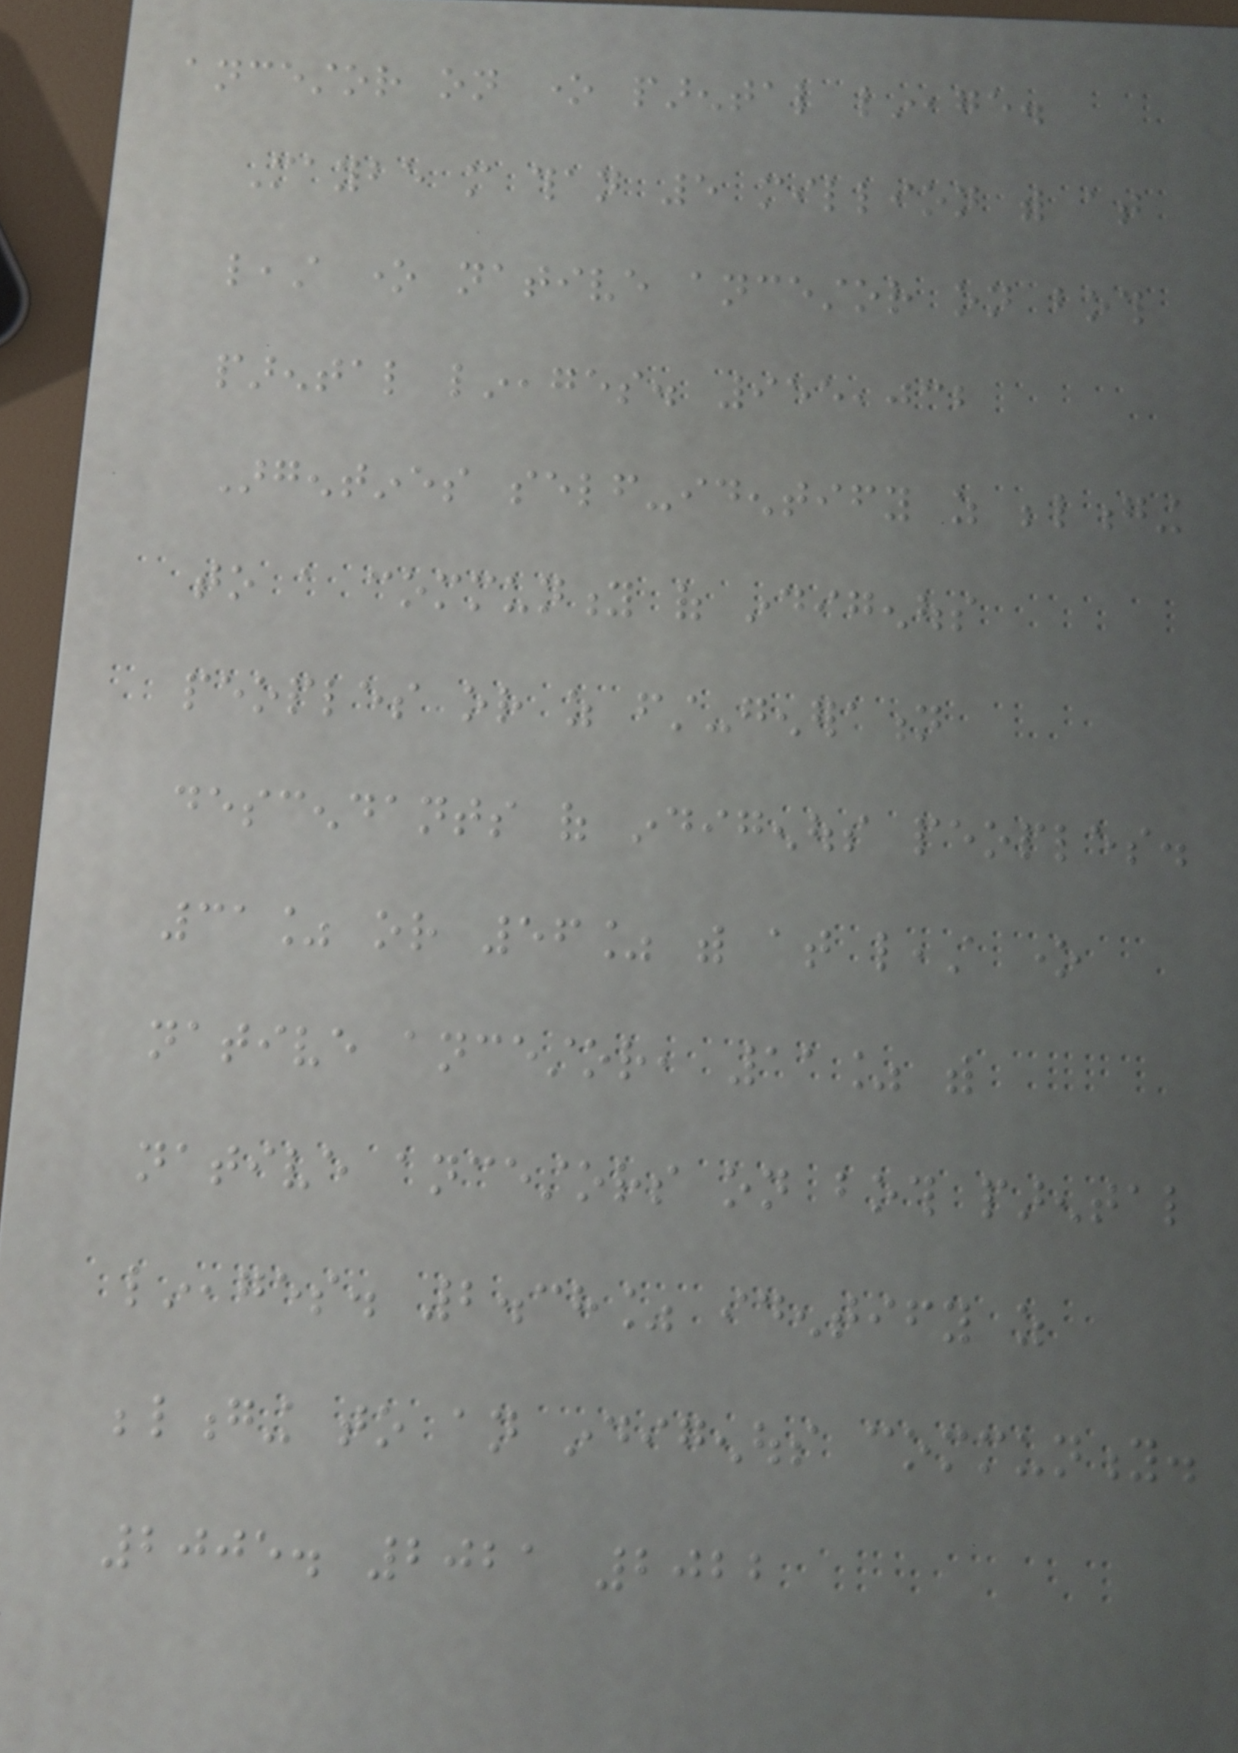ancestor on one parental lineage.
Maybe more than 5 million with at
least one native ancestor on both
parental lineages. 955,032
Argentines self-identify as belonging
to a community of indigenous
peoples or as first-generation
descendants of indigenous peoples.
31% or 56% with at least one
native ancestor, 11% with
native ancestors on both parental
lineages. 2.38% identify as
belonging to an indigenous community.
2005. 2021 2022
